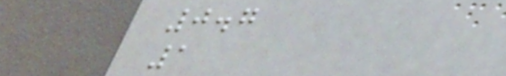0.7
1
